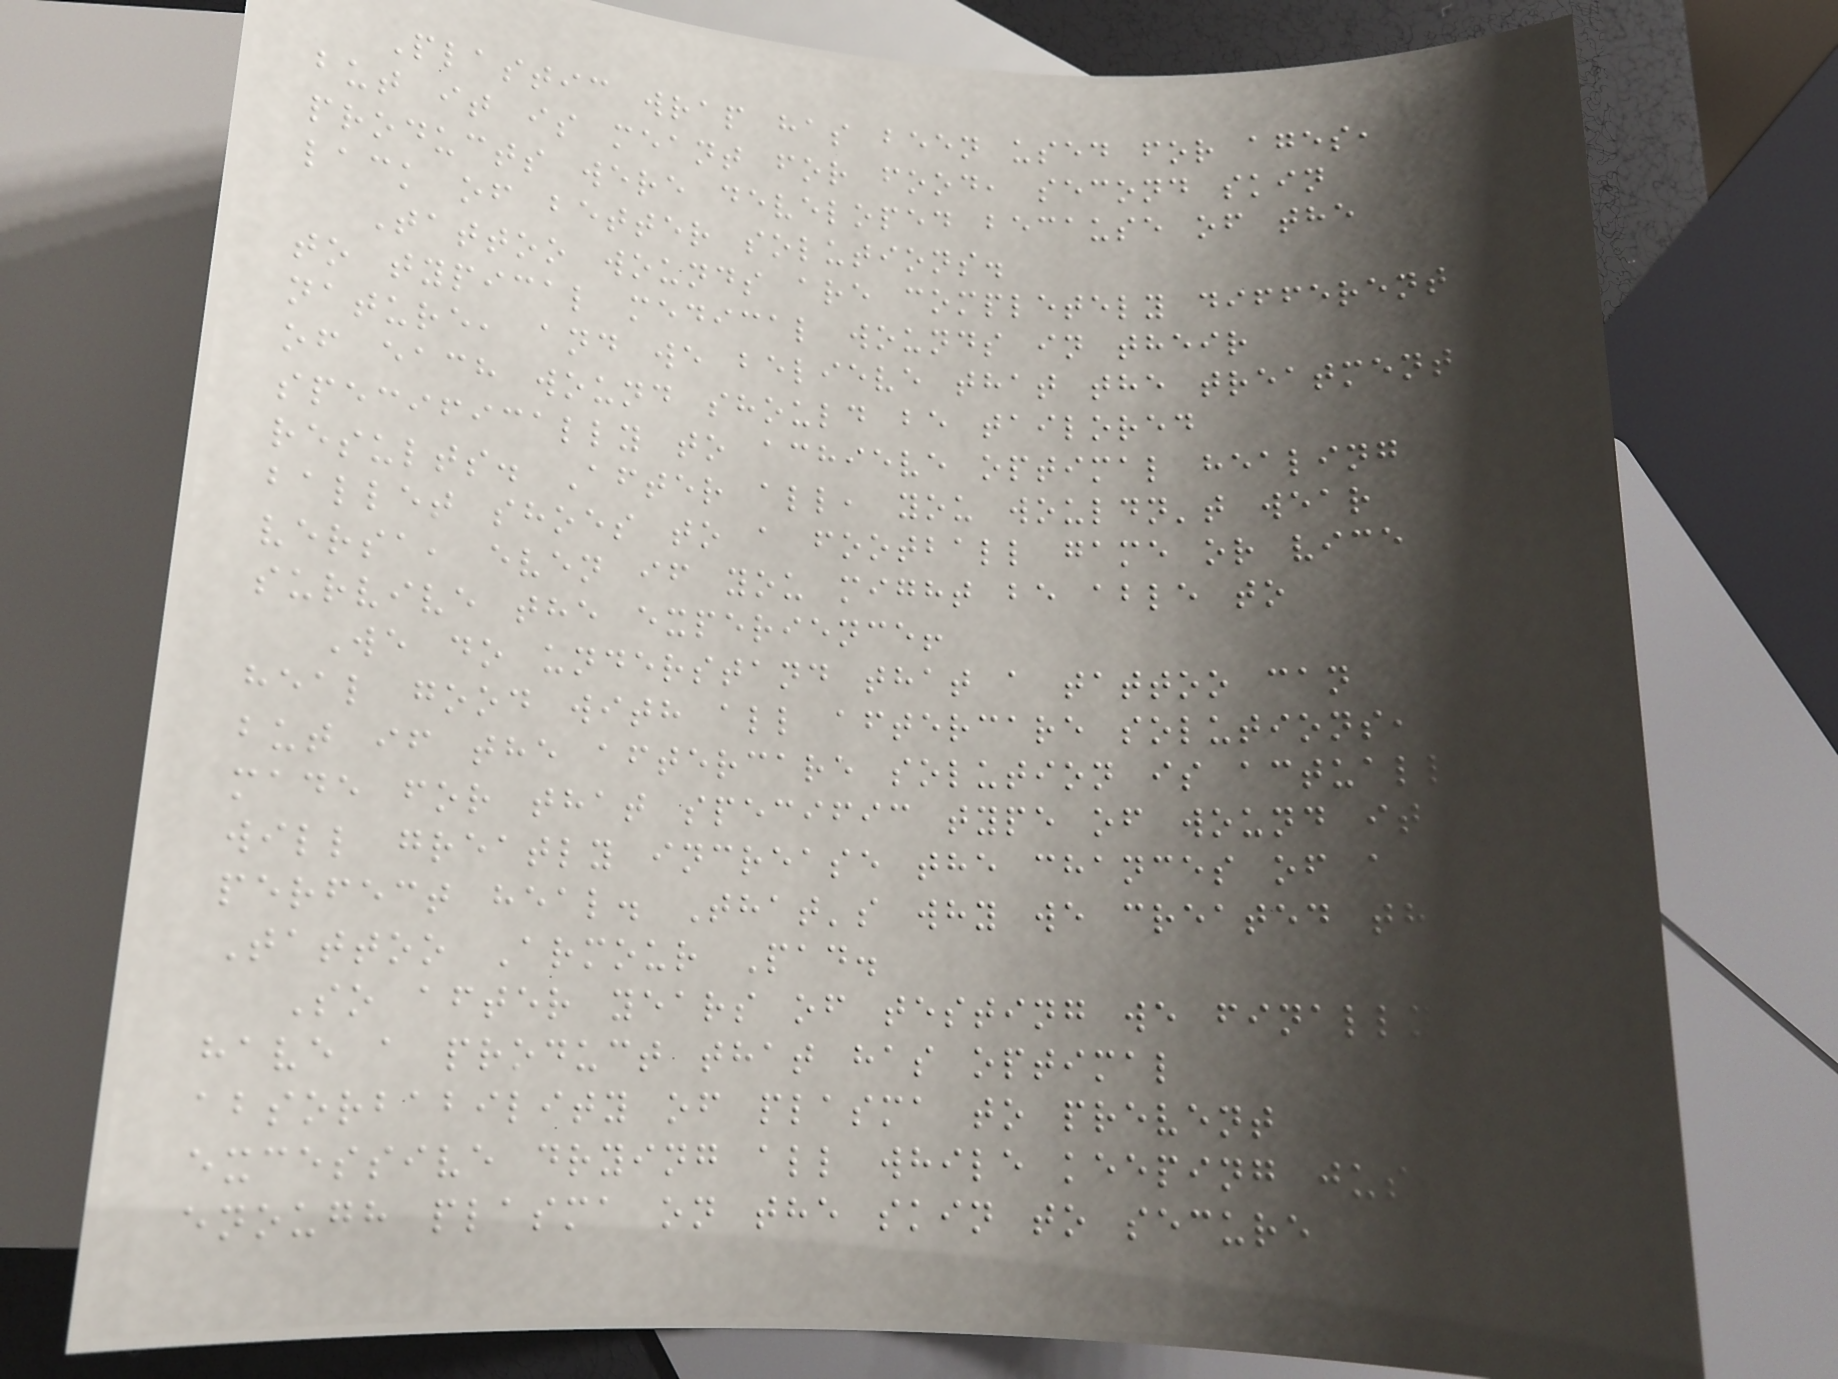Plastic wrap has been used for ages,
but it is meant for food, second skin
products were developed because of the
lack of better solutions.
Tattoo wounds are completely different
to typical medical wounds in their
nature, and we believe that the treatment
of each wound should be tailored
specifically to achieve optimal healing
results. After all, you wouldn't wear
ballet shoes to a football game or vice
versa, even if you might be able to
survive the experience!
We do understand that a tattoo can
heal good with all aftercare solutions,
but if the aftercare solution is actually
made for that specific type of wound it
will greatly increase the chances of a
perfect heal. That's why we created the
Tattoo Armour Pad.
So after years of testing we finally
have a product that has optimal
absorbability of plasma to prevent
excessive drying all while keeping just
enough plasma on the skin to secure
